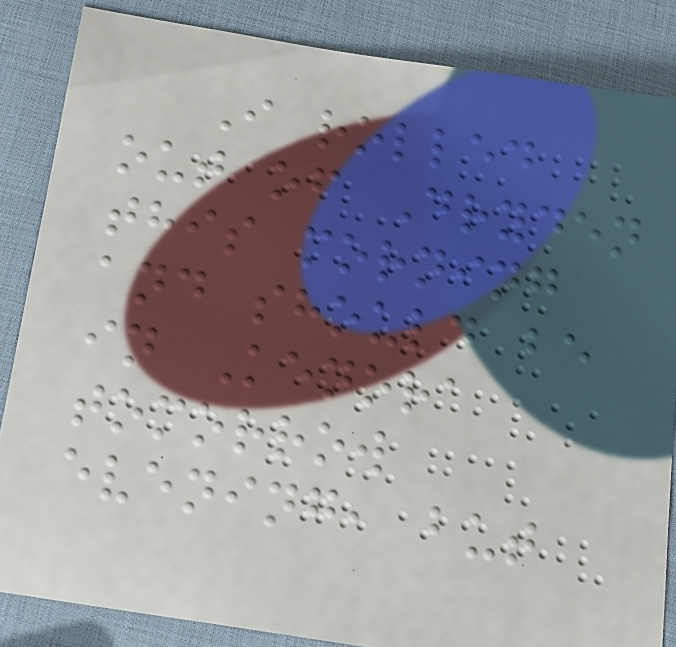I rolled
out of Dryden
this morning
and should be
in Kenora
tomorrow
evening, but
